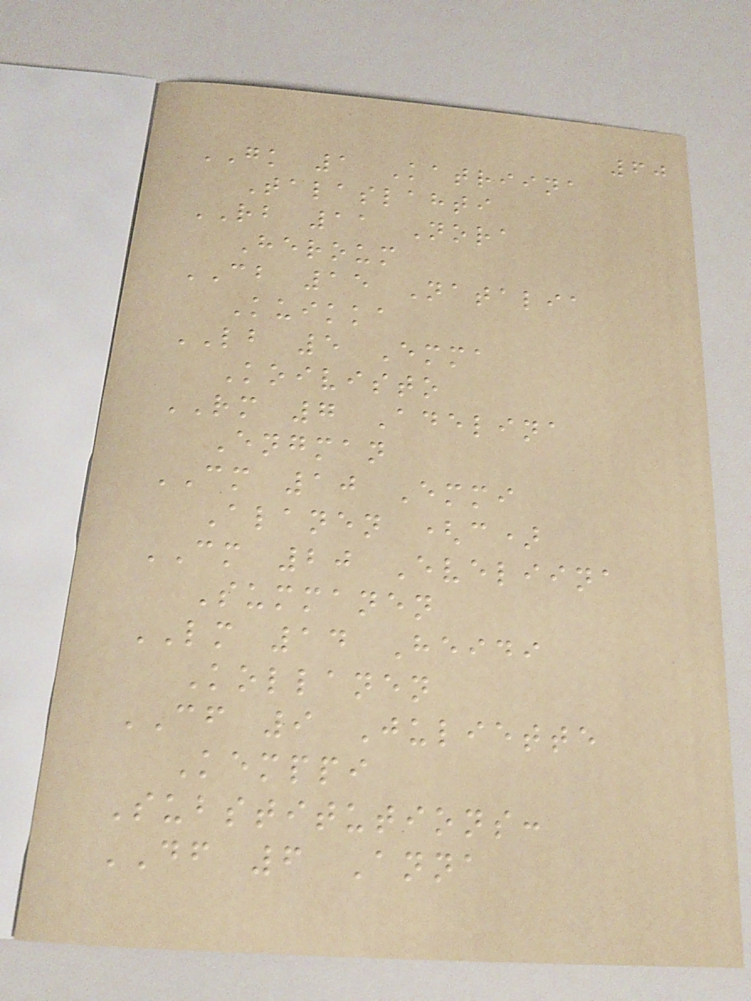60
GK 1 Katriina
Talaslahti
RB 11 Nora
Heroum
CB 15 Natalia
Kuikka
LB 5 Emma
Koivisto
RM 7 Adelina
Engman
CM 10 Emmi
Alanen (c)
CM 20 Eveliina
Summanen
LM 14 Heidi
Kollanen
CF 9 Juliette
Kemppi
Substitutions:
DF 6 Anna
